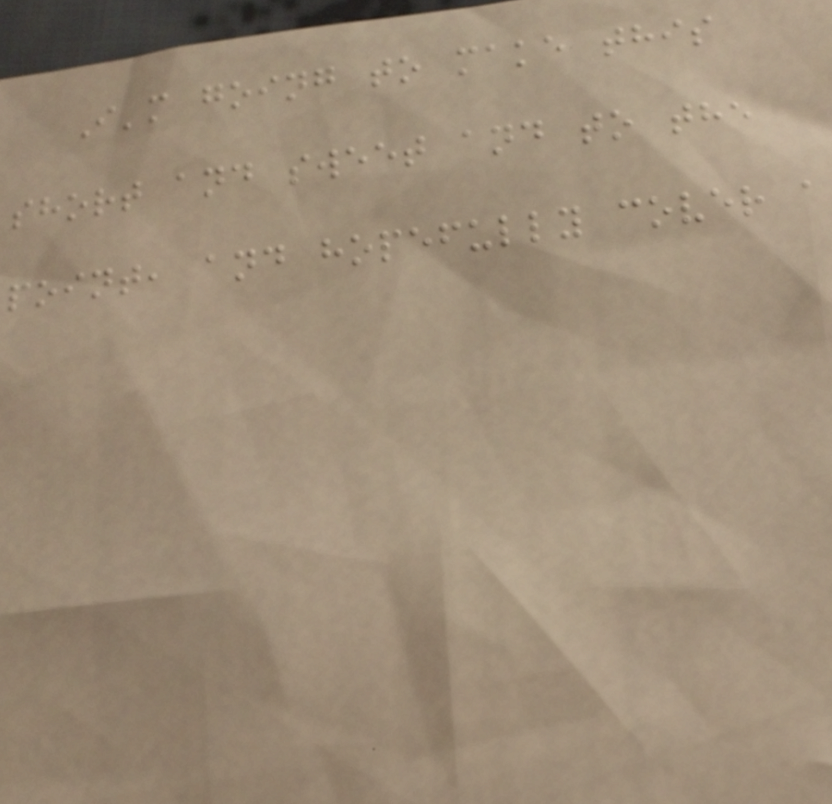I'm going to make this
short and sweet and to the
point, and hopefully cover a
